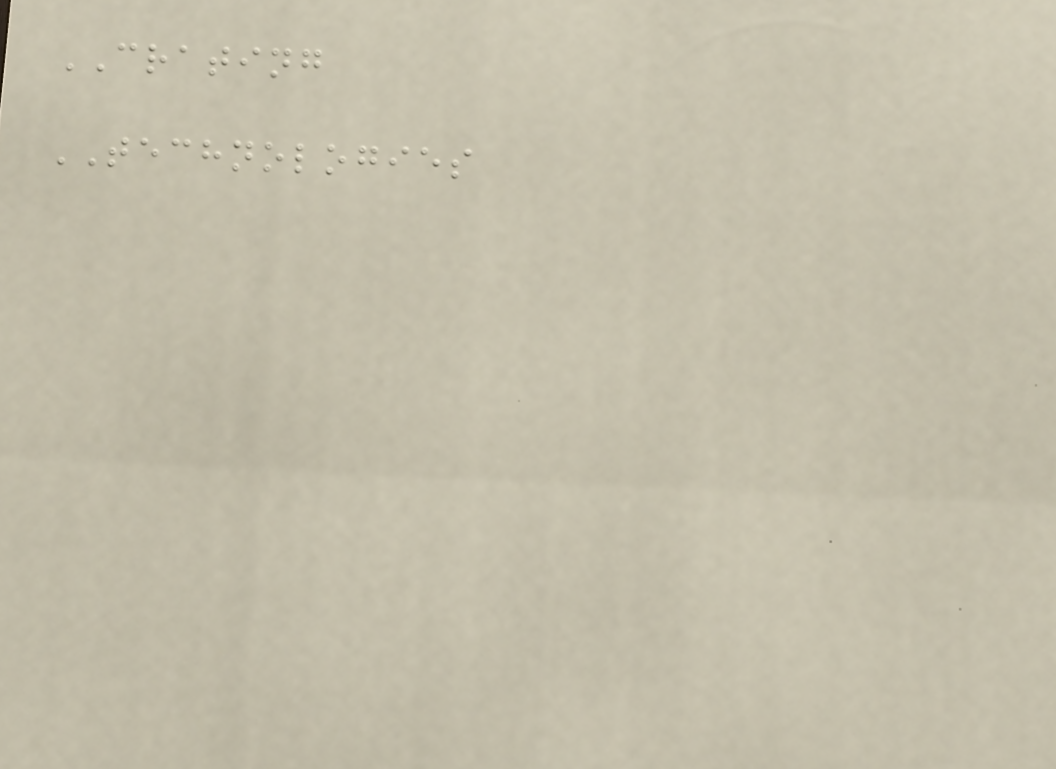CRATING
TECHNOLOGIES
